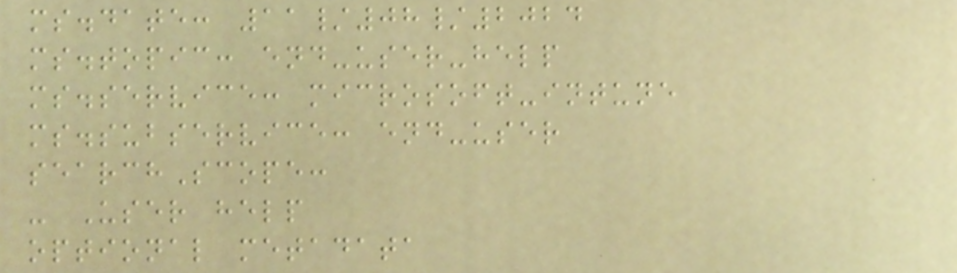ms.date: 11/08/2024
ms.topic: end-user-help
ms.service: microsoft-intune
ms.subservice: end-user
searchScope:
- User help
optional metadata
